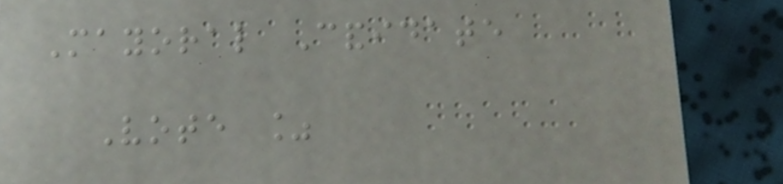Mayoral Candidate
Vote %
